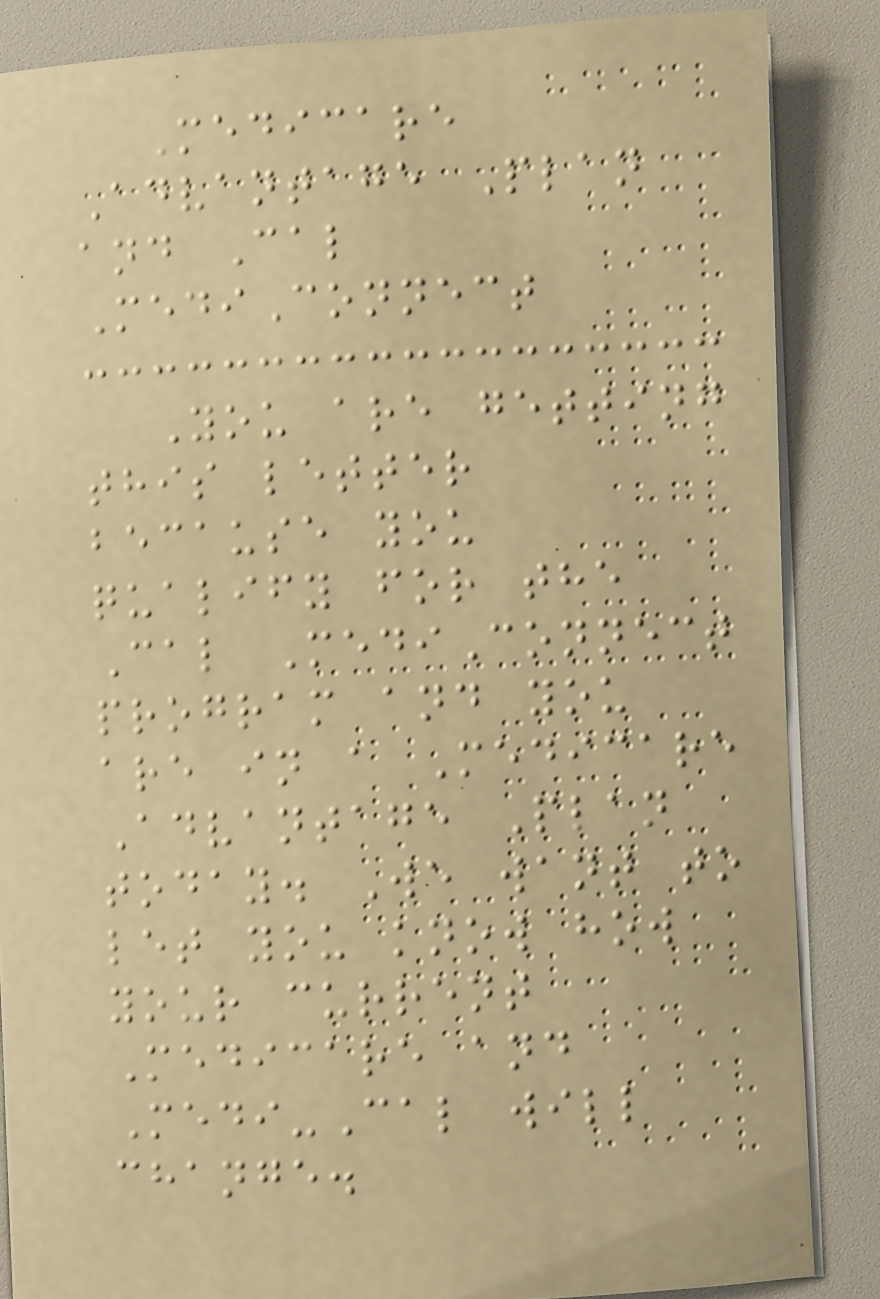Medicare
Advantage Plan
and Cal
MediConnect
You are getting
this letter
because you
qualify for the
Cal MediConnect
program and you
are in a Medicare
Advantage Plan
today. We want to
let you know how
your current
Medicare and
Medi-Cal will
change.
